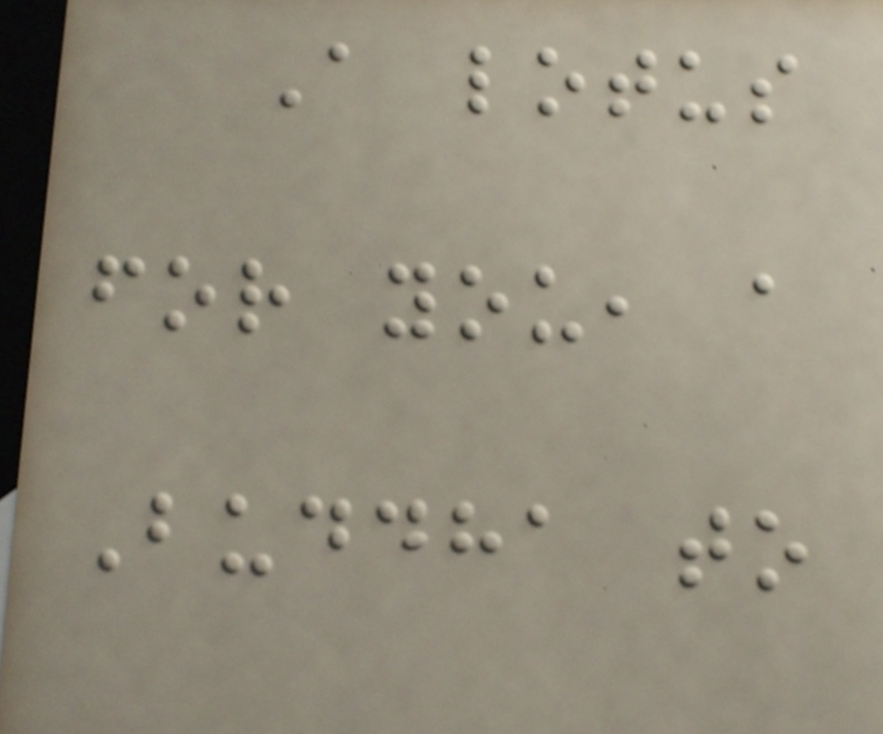A lotus
for you, a
Buddha to
